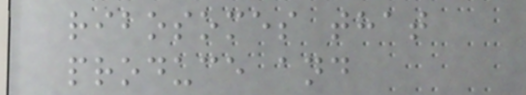ribosomes that
produce and
